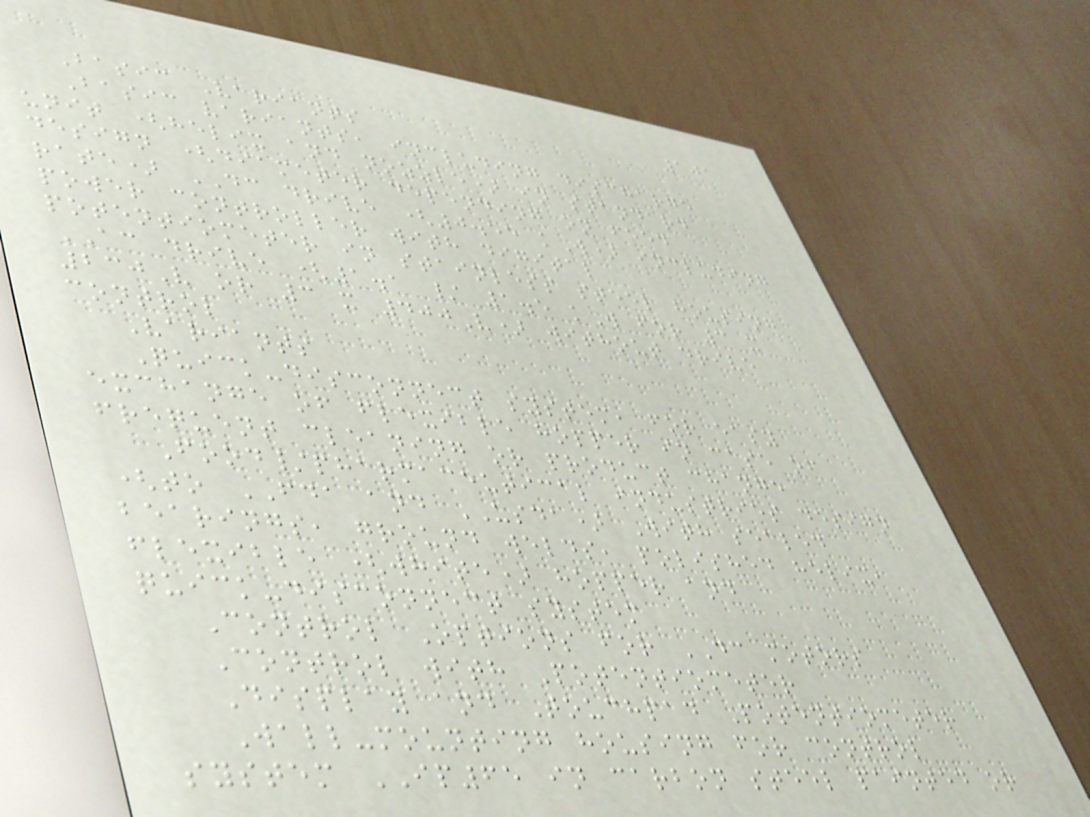101
Basic Variants
Basic variants, including discharge
unit (helix and nozzle) in standard
design (diameter depending on feed
rate) DC drive (0.55 kW) including
power controller with digital
potentiometer in stainless steel housing
AC drive (1.1 / 1.5 kW for 3 x
230V or 3 x 400V) without drive
control
Variants
Quick-disconnect system, for easy
exchange of flexible hopper in case of
frequent cleaning or product change
Food/pharmaceutical industries design
(to FDA and USDA) With sealed
bearings, ground welds, polished helix,
flexible (white) hopper and
quick-disconnect system
Control Options for DC motors
Control with Potentiometer
Display and Touchpad Potentiometer
Wall-mounting housing for control
system IP65 in carbon steel painted or
